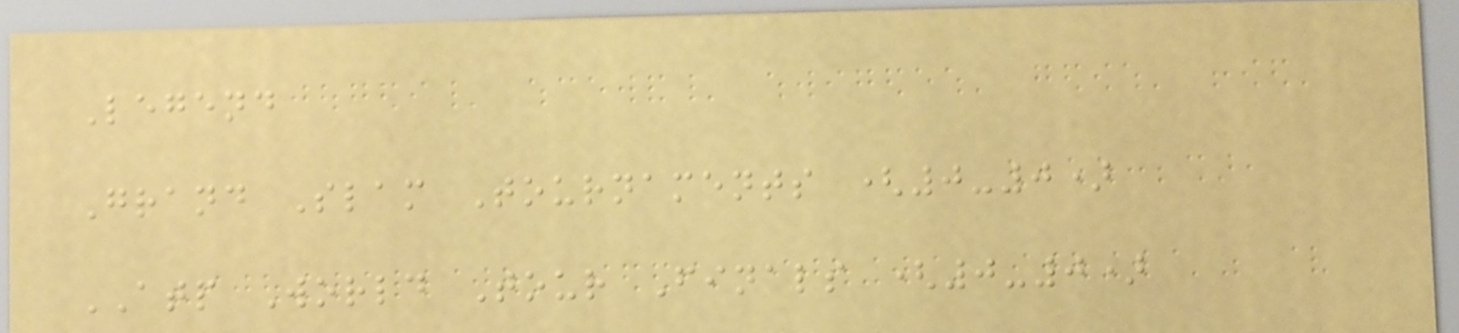Legend
Grand Slam Tournaments (0-0)
ATP World Tour Finals (0-0)
